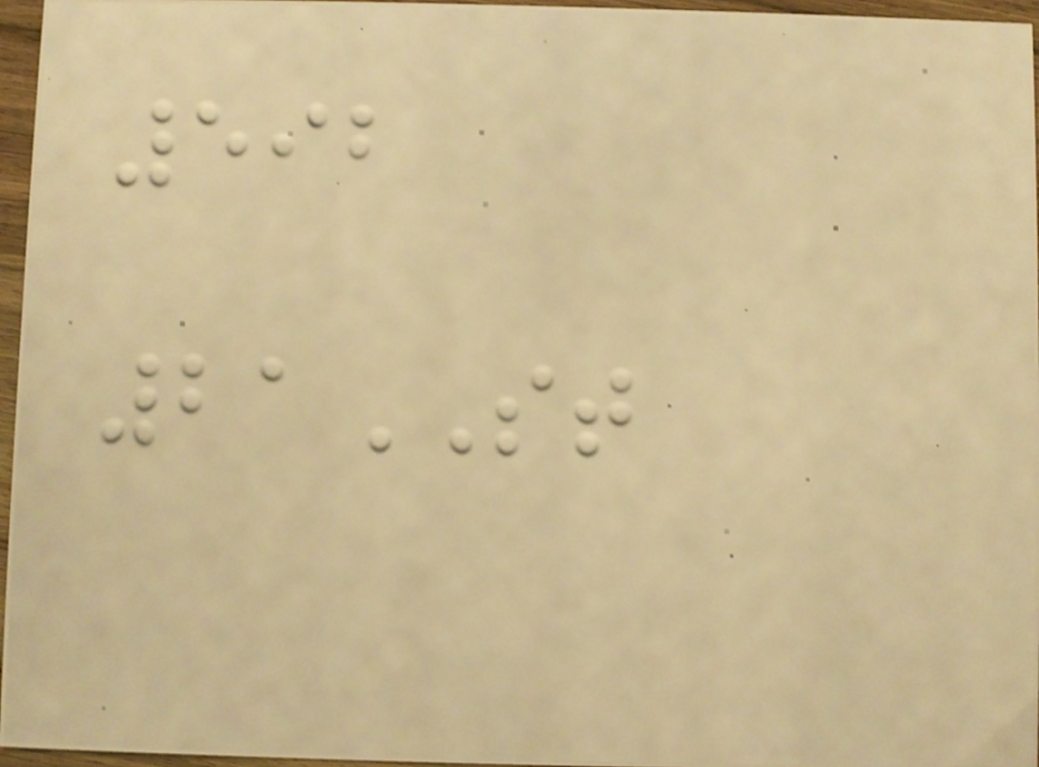592
21ST
